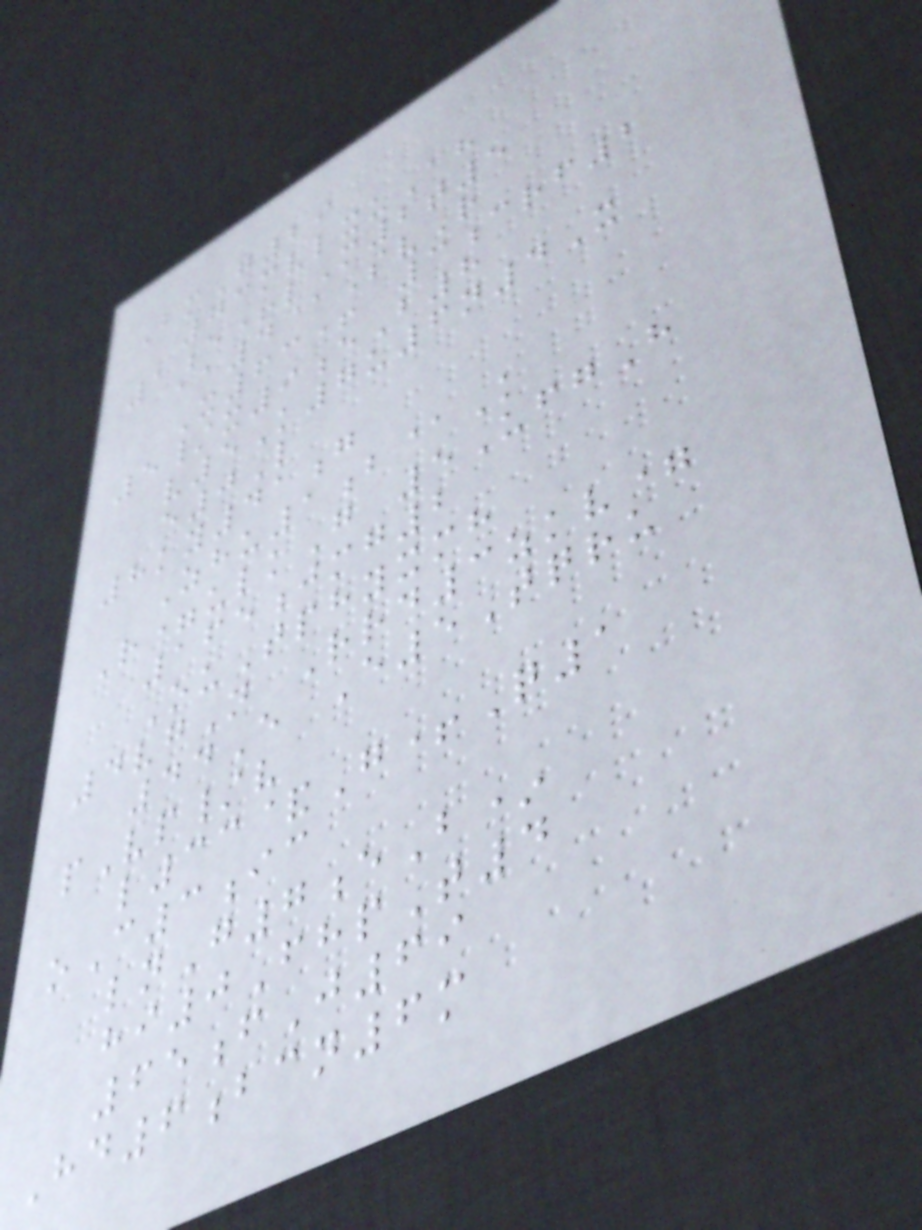BmG29
73mvlxuAh
1e+lM2t5
aa4@SvR
X63+ 3crf2
5/x9eB8
v5K7u6n4X
e0L
8ky41g
Zhu1b@K
R=ulkG 5UfgH
165jmg2
OuTphyxmh
4vgN Rrd3zkv=
44E E5Tqru
pVp/v
l33&G+Q1
oC3ic
lnG7eB*
hi0FhpT4
65fJ69
Hd6bcn6m
